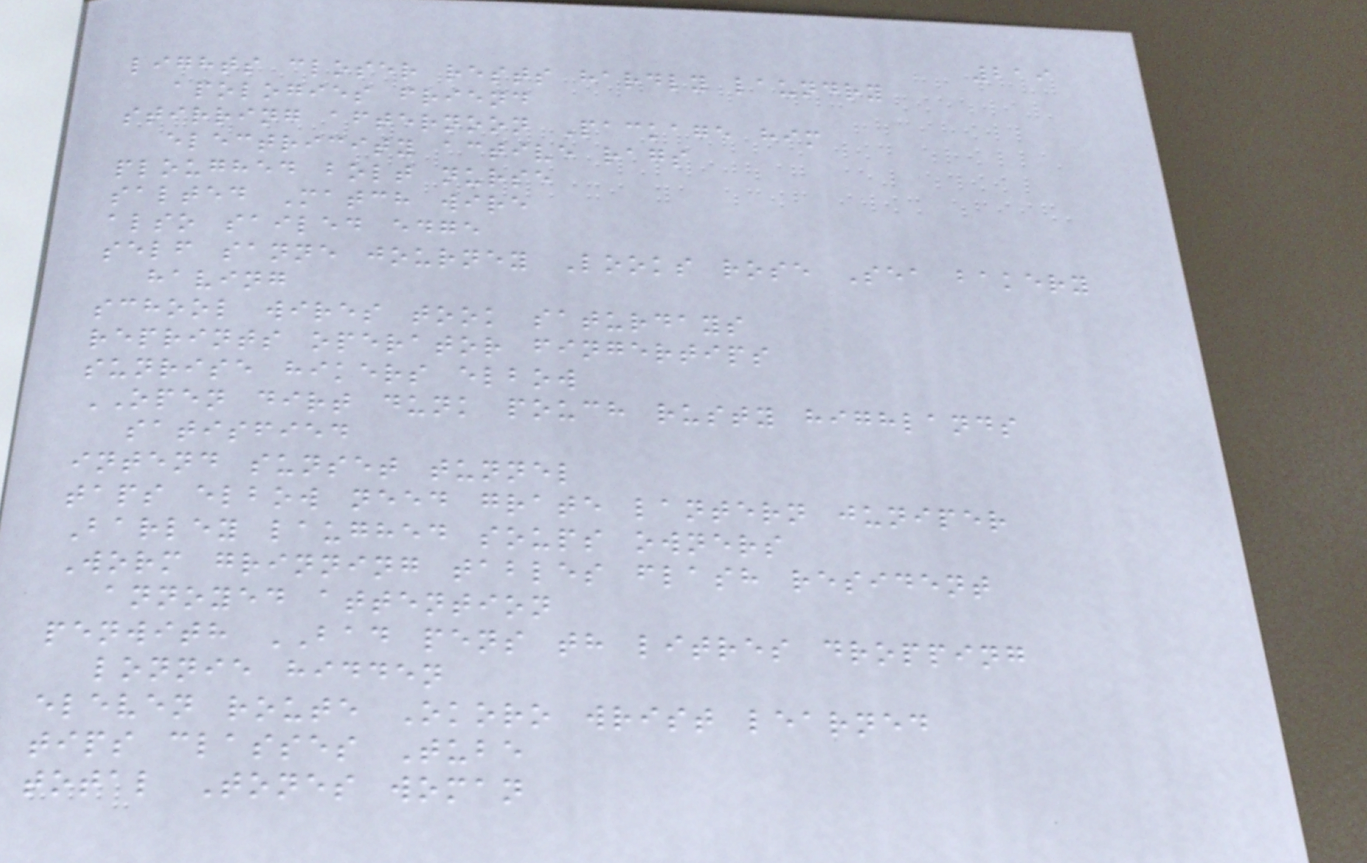219
lights closer rests hardly laundry
apologies friend
stirring afternoon Package him
electricity active rags
ploughed bolt nurse
salted Match wire
also sailed edge
self sanne journey Looks rose Sea bakery
having
school wires took saturdays
reprints operator fingertips
sunrise hikers elbow
OPEN dirt dunk pouch rusty highlands
satisfied
intend sunset tunnel
taps elbow need grate lantern juniper
Barley laughed soups owners
Worm grinning tables flash resident
annoyed attention
penwith BAD pens th litres dropping
lonnie hidden
eleven route Okoro wrist learned
tips classes Tube
total Tones woman
